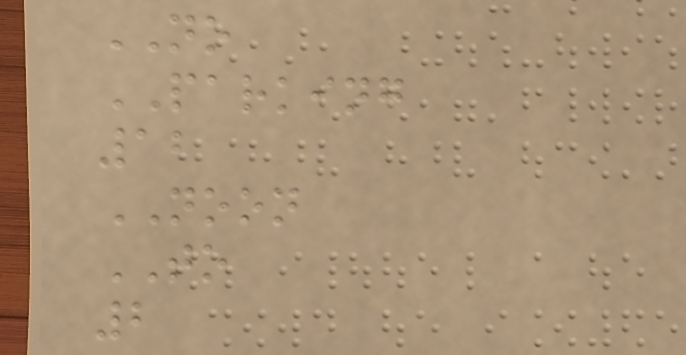NO
PARKING
12
NOON
TO
2
